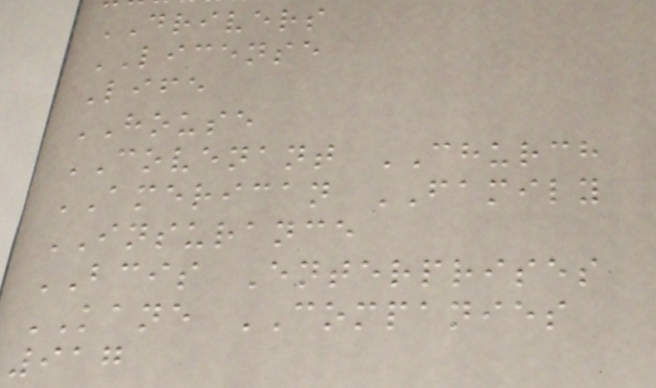DRIVERS
LICENSE
Life
HOUSE
COVENANT CHURCH
AMERICAN FAMILY
INSURANCE
BCIS Enterprises
KANE COMPANIES
917
